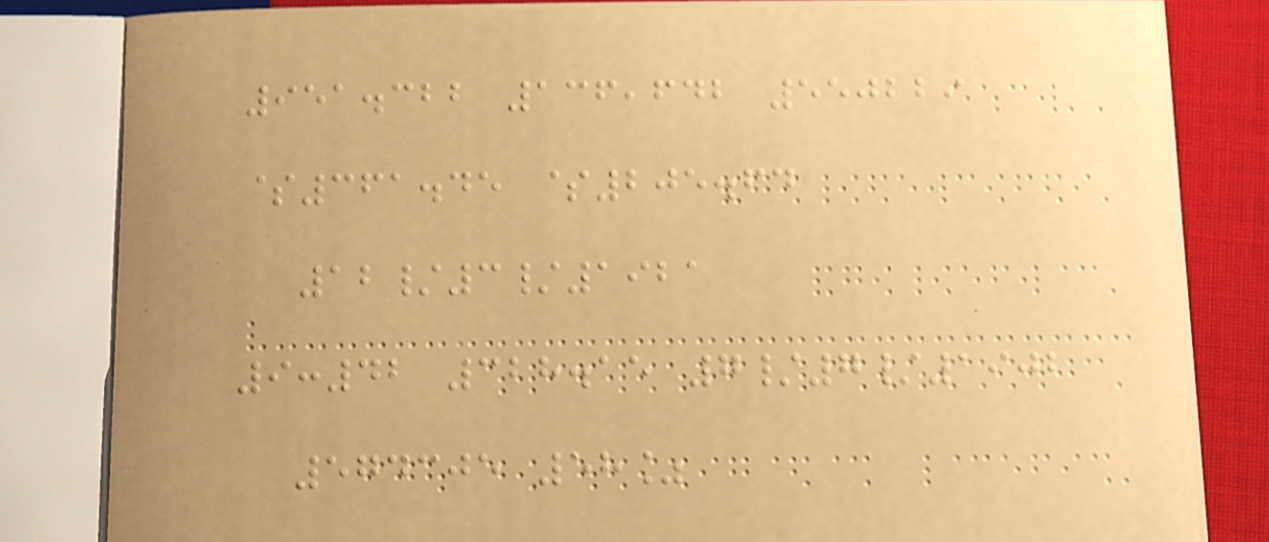951.322 136,642 550229
$361.45 $205.64
12/3/1921
9:42 328.15 7/7/1902
574305 58%
